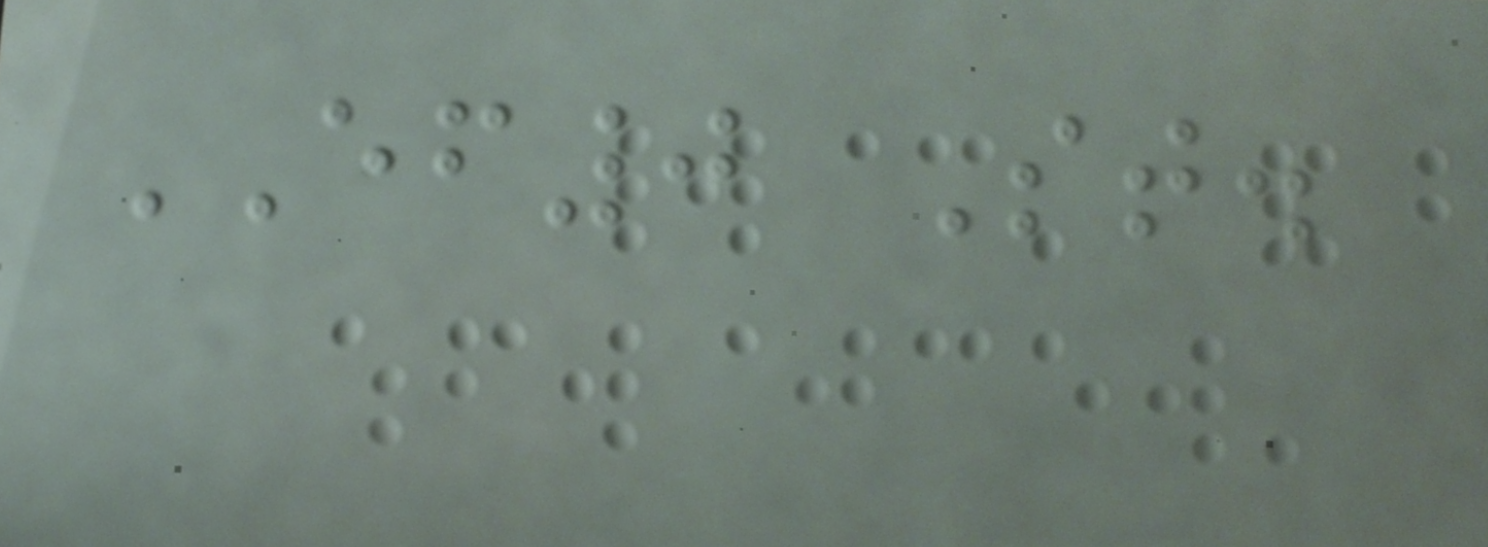EF0 St.
